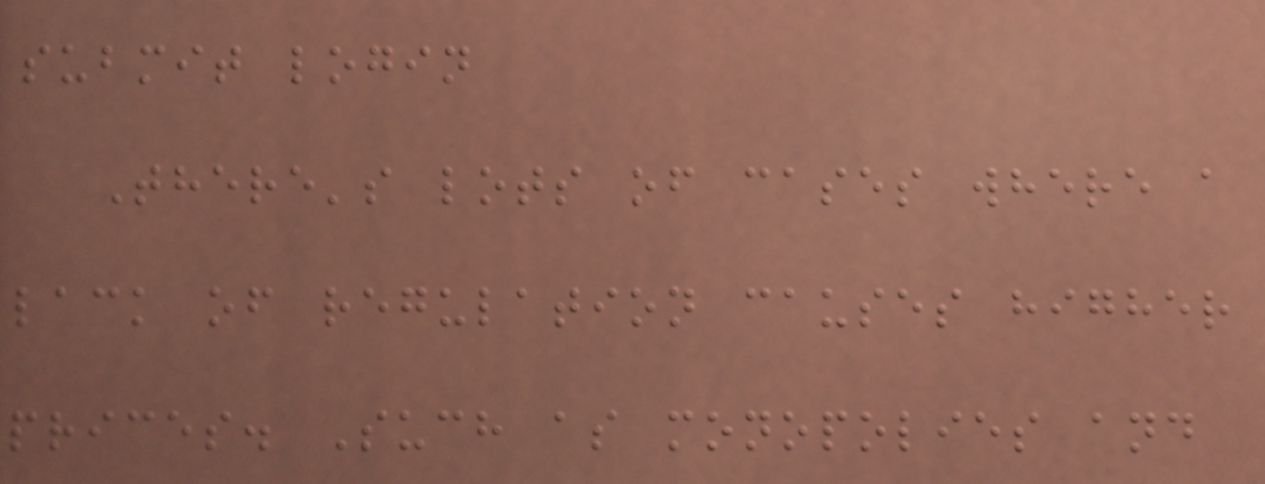submit login
There's lots of cases where a
lack of regulation causes higher
prices. Such as monopolies and
